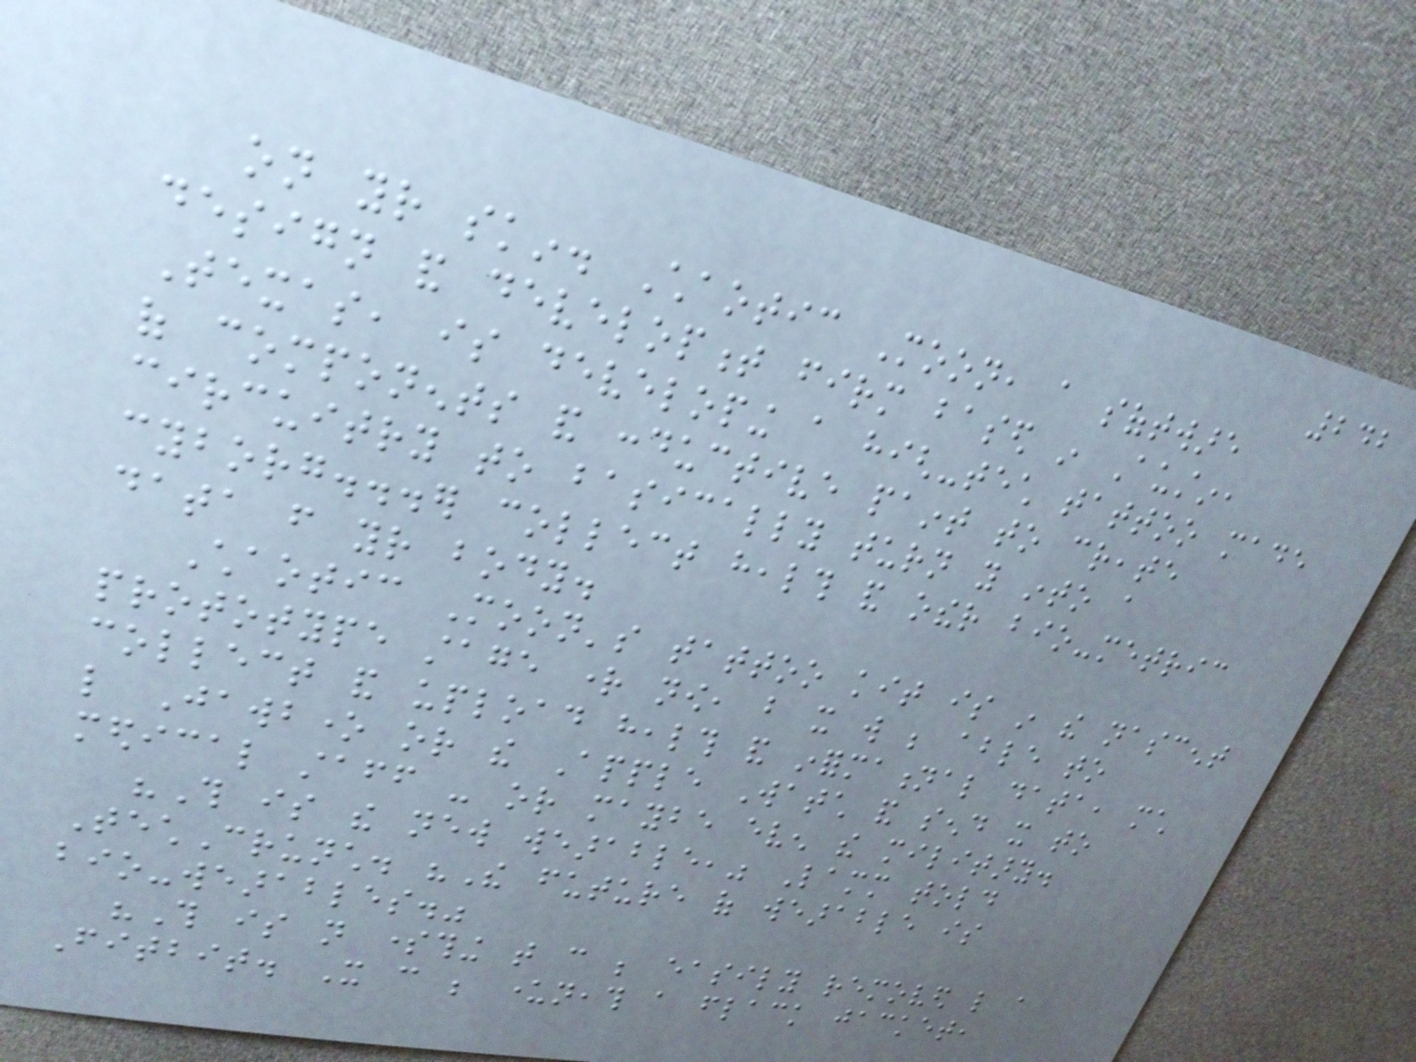242
on your skin. Chaotic Moon, a software
design and development firm based in Austin,
Texas, is developing a high-tech tattoo made
of components and conductive paint to create
circuitry to basically turn you into a
cyborg...er collect health and other bio-metric
data from your body.
Chaotic Moon's tattoo kit is in the nascent
prototype stage right now, but it will be able to
collect and upload health and informational data, much
like Jawbone or the Apple Watch and send it to
medical staff - or maybe even the military.
"This is the new wearable," Lamm told
TechCrunch. "The future of wearable is
bio-wearables."
"This is not something that can be easily removed like a
Fitbit. It can be underneath a flack jacket,
